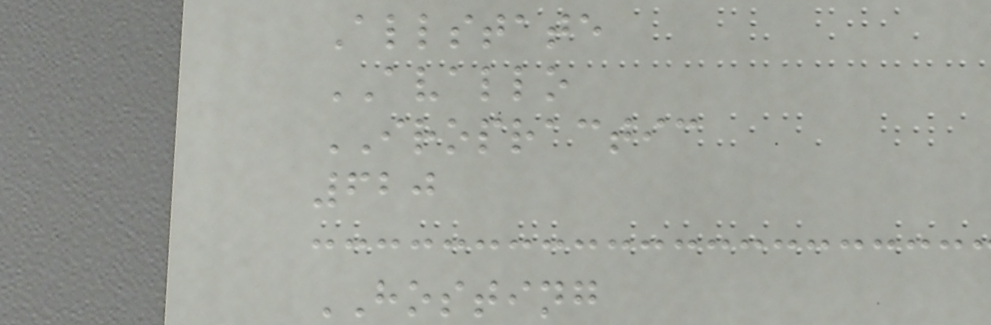Allstate
AVALLO
IROPRACTIC
620
HOSTING
